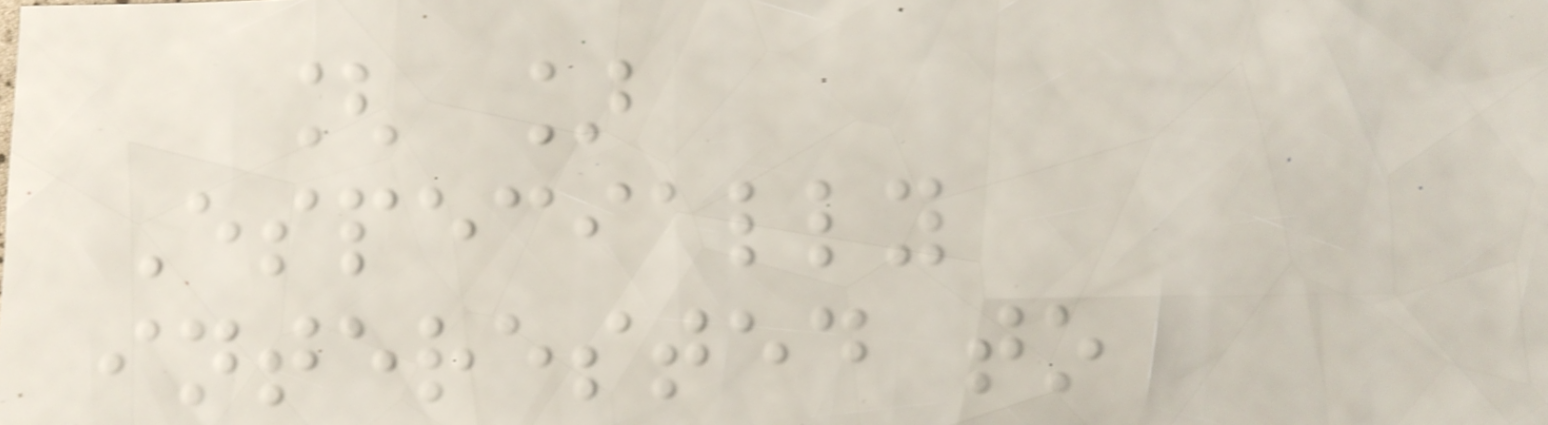[ ]
Especially
interested to
